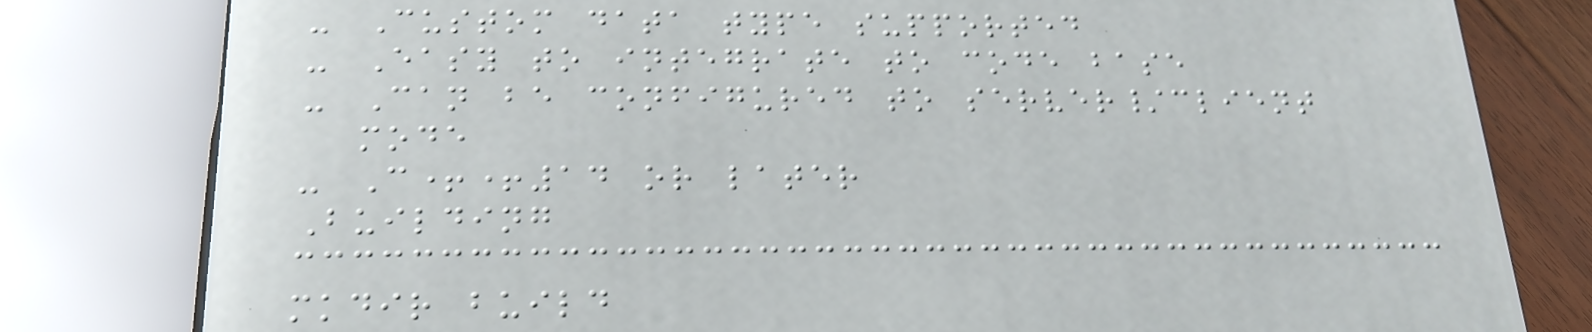- Custom data type supported
- Easy to integrate to code base
- Can be configured to server/client
mode
- C++14 or later
Building
mkdir build
